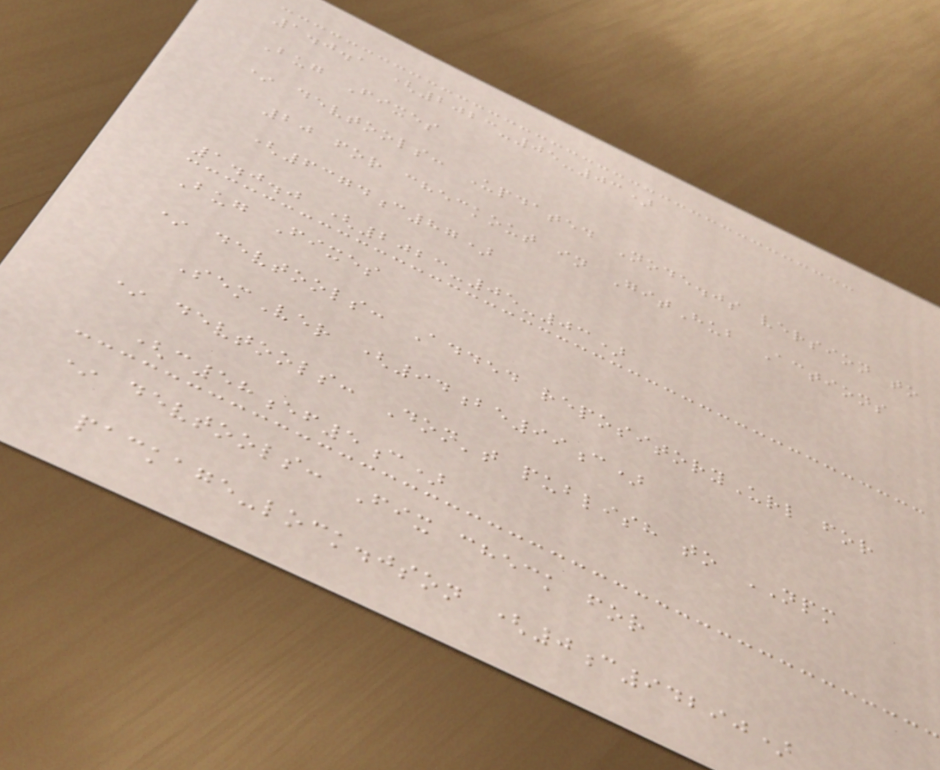1.0.1 (2023-05-03)
Bug Fixes
* devtools: Updated Node.js version to
20 for checkout in GitHub Actions
(6374c87)
1.0.0 (2023-05-03)
Bug Fixes
* devtools: Added repositoryUrl for
SemVer (94be99c)
* devtools: Don't publish to NPM
(c58ef5c)
* devtools: Fix check for
package-lock.json (0c94290)
